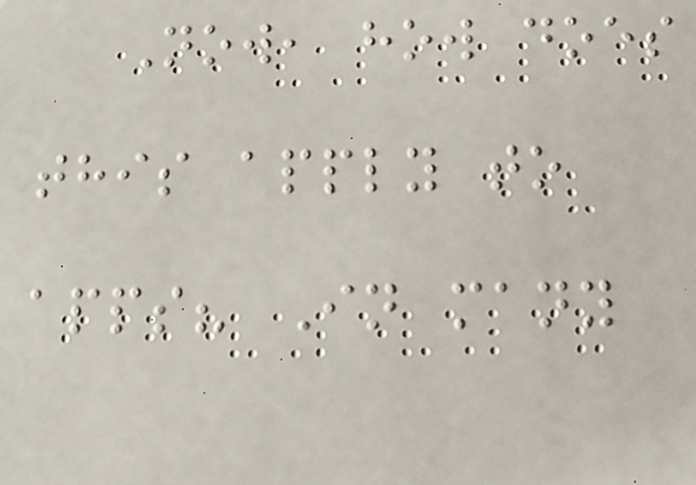Now, how does
this apply to
apps? In many
